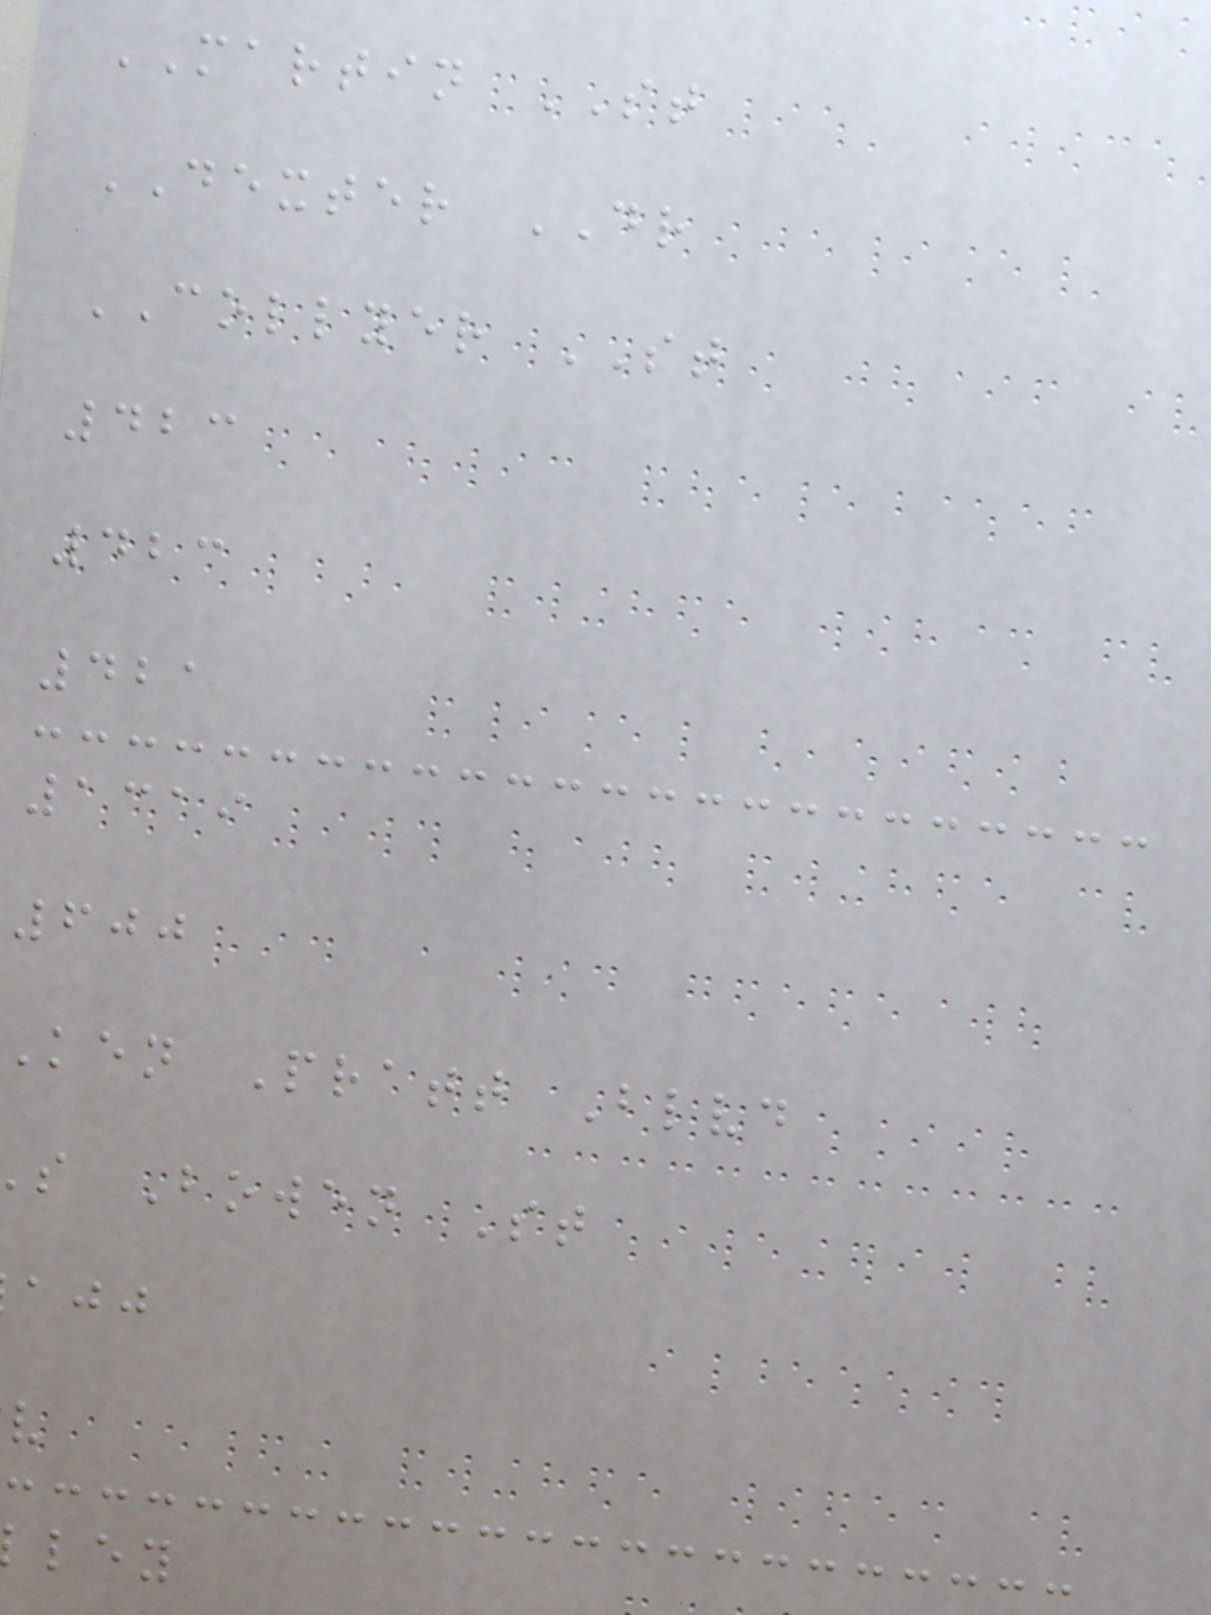MARTIN ST
DEXTER DR
COLLYER ST
423
423
421
1319
600
Ken Pratt Blvd
s Bowen St
